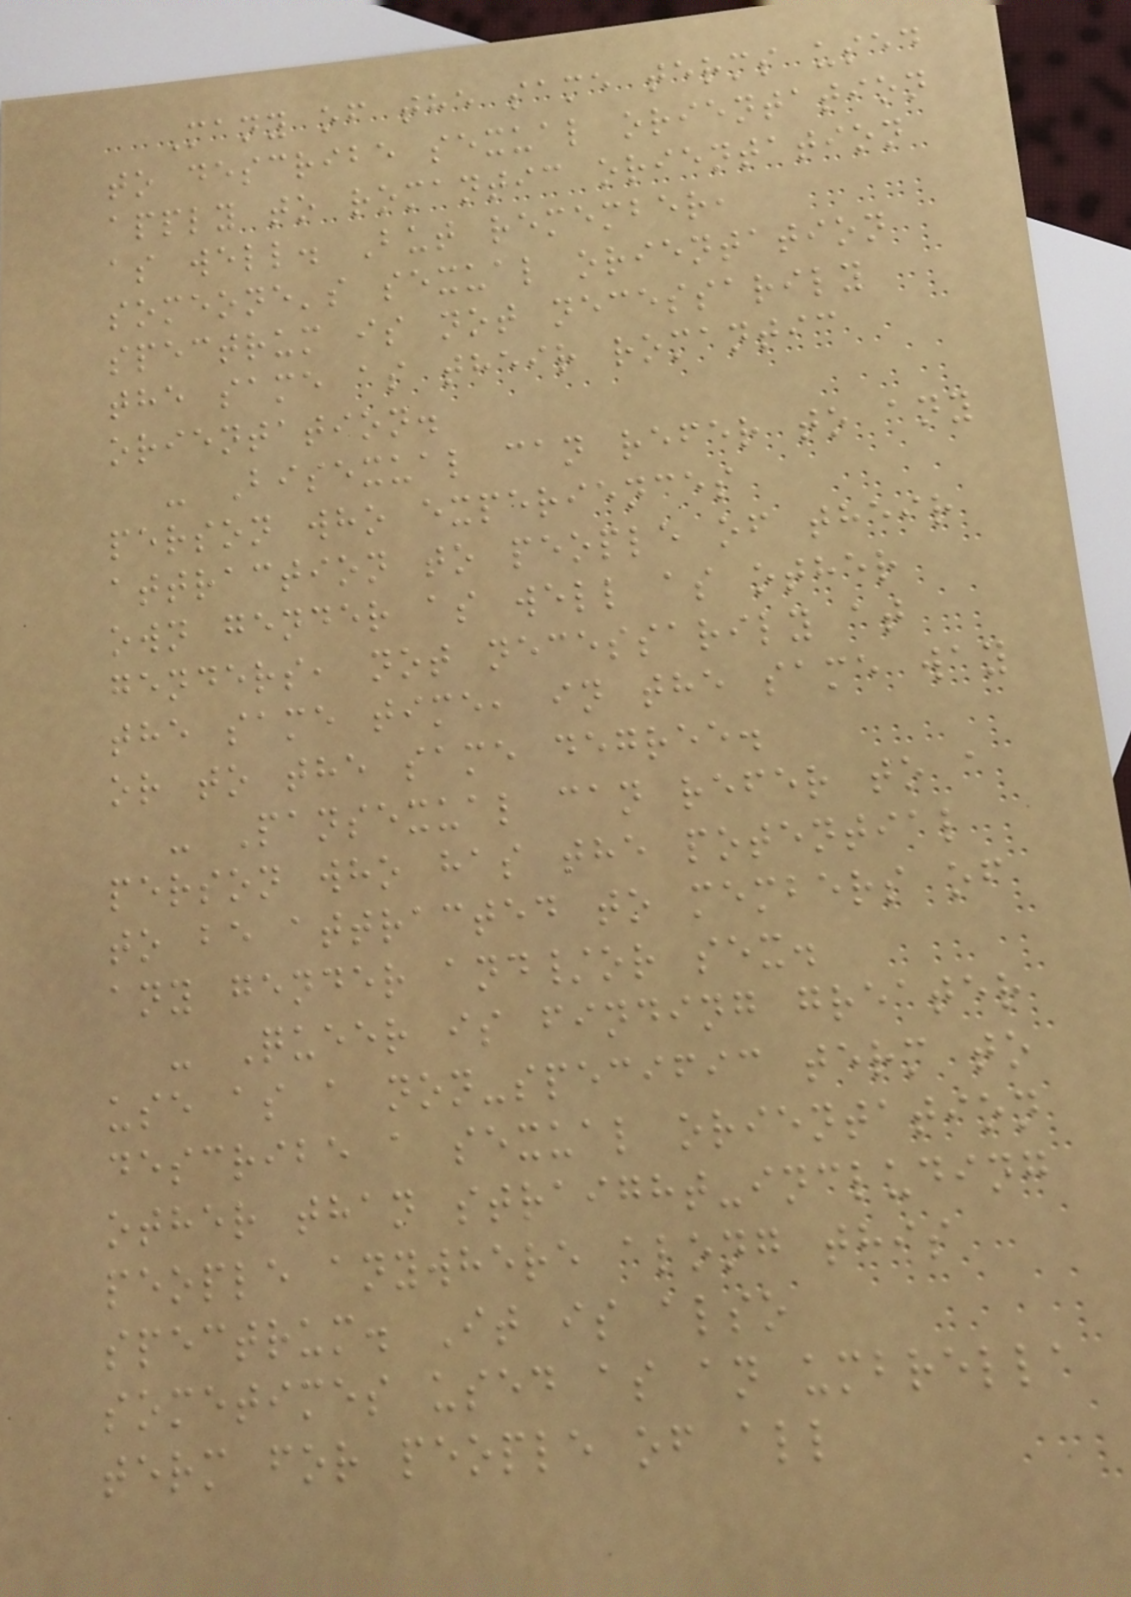Many of the same terms used
to describe sexual orientation
apply to romantic orientation
as well. But remember,
someone's sexual orientation
spectrum is not necessarily
the same as their romantic
orientation.
- Bisexual can refer to any
person who experiences
attraction to people of their
own gender as well as other
genders, not necessarily at
the same time, in the same way
or to the same degree.
- Pansexual can refer to a
person who has the potential
to be attracted to members of
any gender and/or sex.
- Queer is finding greater
use as a non-specific term to
describe a sexual orientation
other than straight-including
people anywhere along this
spectrum. It is also
sometimes used as an umbrella
term for people of all
